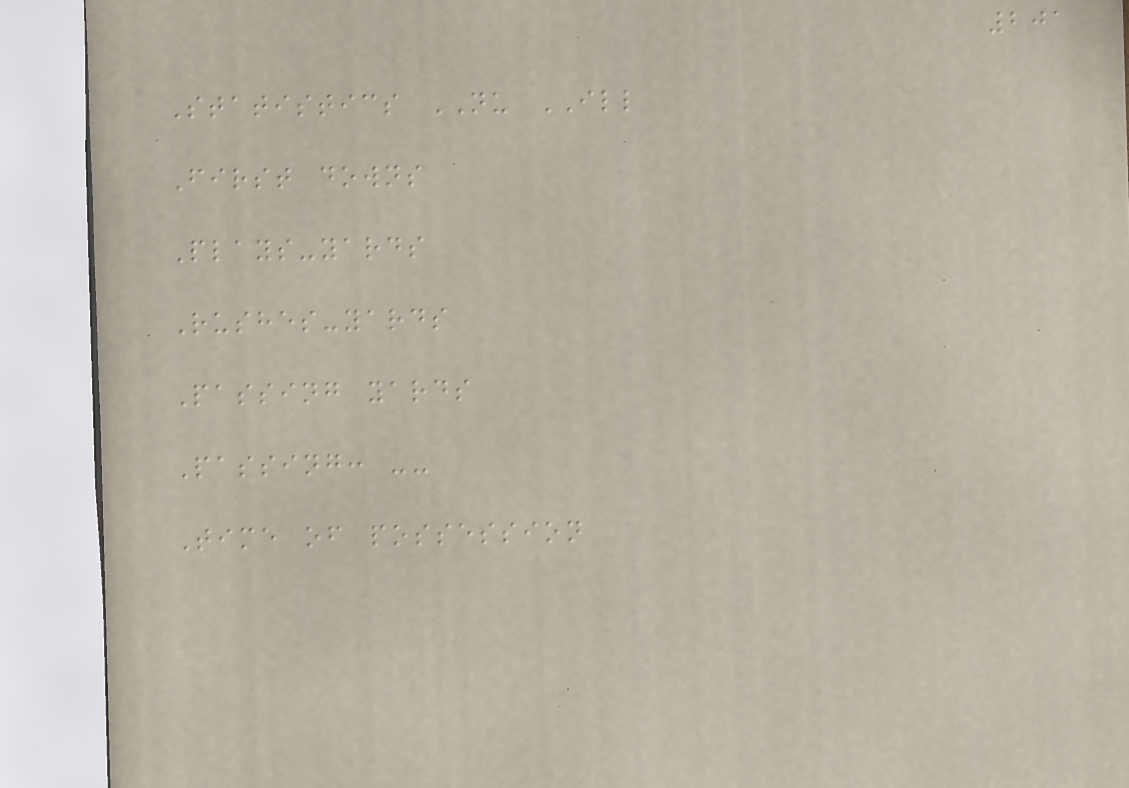201
Statistics NU ILL
First downs
Plays-yards
Rushes-yards
Passing yards
Passing: --
Time of possession
